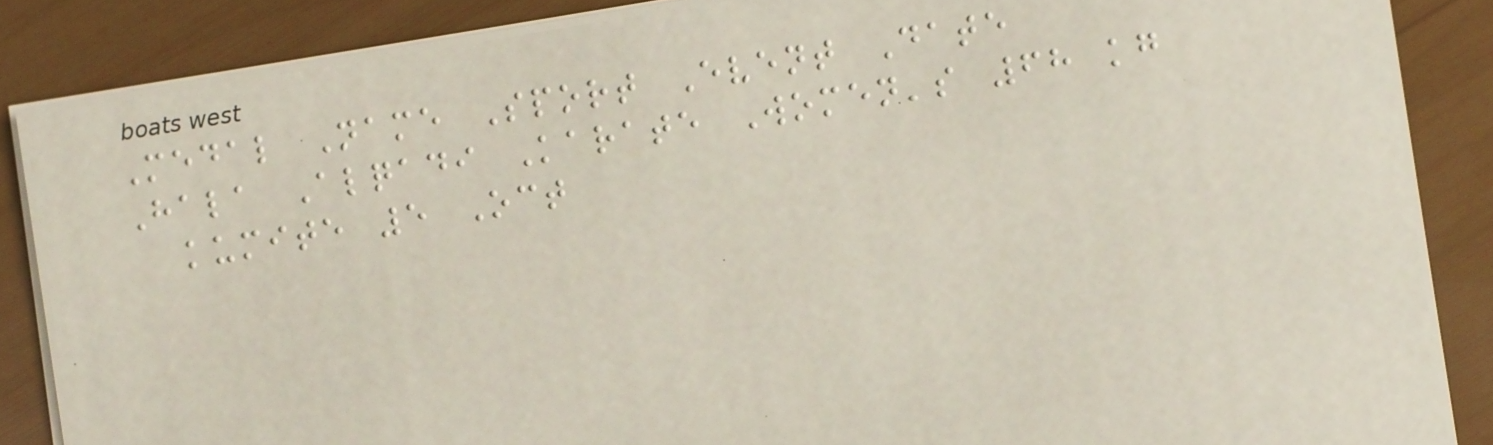Medal Name Sport Event Date
Hala Alqadi Karate Women's 68 kg
kumite 5 Oct
